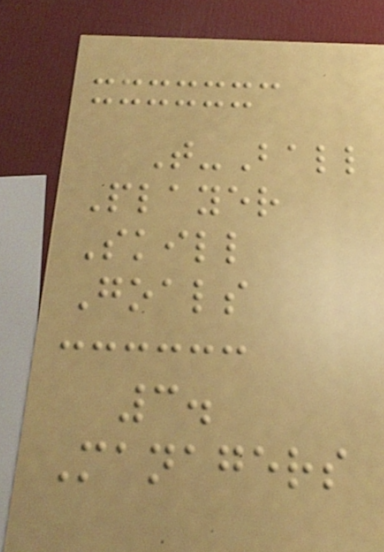T-Ball
Player
Skill
Goals
3.
Managers
